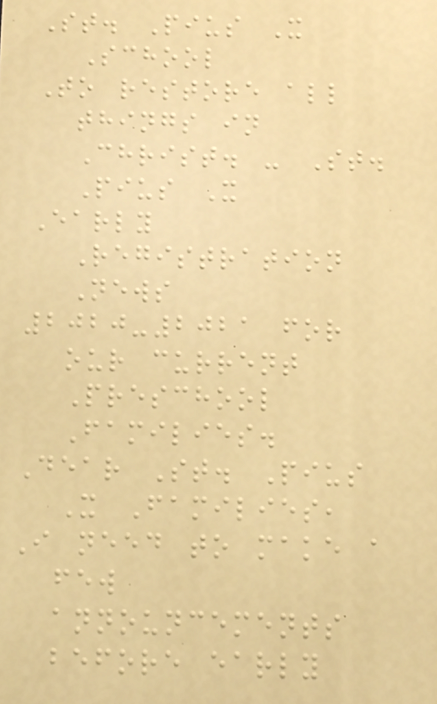St. Pius X
School
To restore all
things in
Christ. - St.
Pius X
Early
Registration
News
2020-2021 for
our current
Preschool
Families.
Dear St. Pius
X Families,
I need to make a
few
announcements
before early
